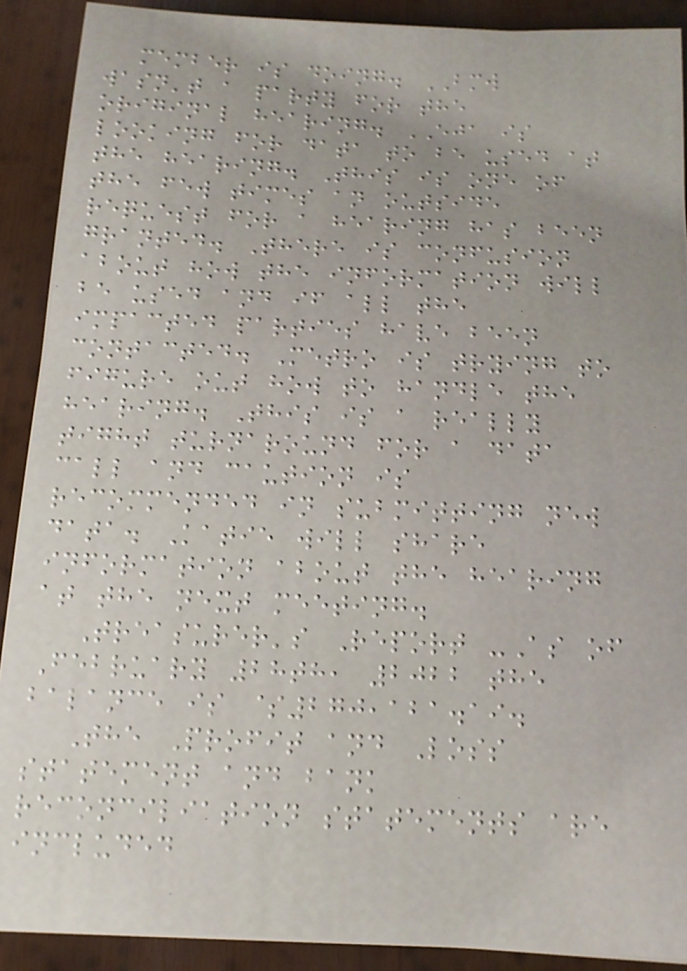member is doing. BMW
wasn't a party for the
original hearing. EJA is
looking for data to be used at
the hearing. This is one of
the few times an outside
request for a hearing has been
granted. There is confusion
about how the information will
be used and if all the
impacted parties have been
contacted. Metro is trying to
figure out how to handle the
hearing. This is a really
tight turnaround for a data
call and caution is
recommended in submitting new
data. Katie will share
information about the hearing
at the next meeting.
Treasurer's Report -As of
February 28th, 2022 the
balance is $270,121.19.
The Profit and Loss
statement and bank
reconciliation statements are
included
